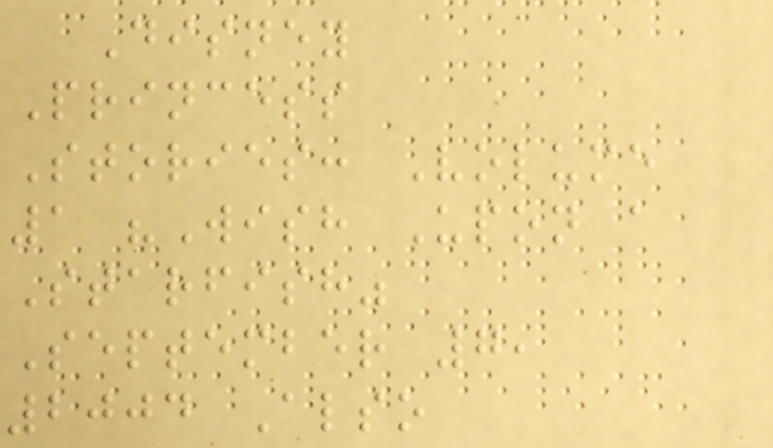Disney
Princess
Stories: Volume
1 "Wish Upon a
Starfish"
September 7,
2004 Also
